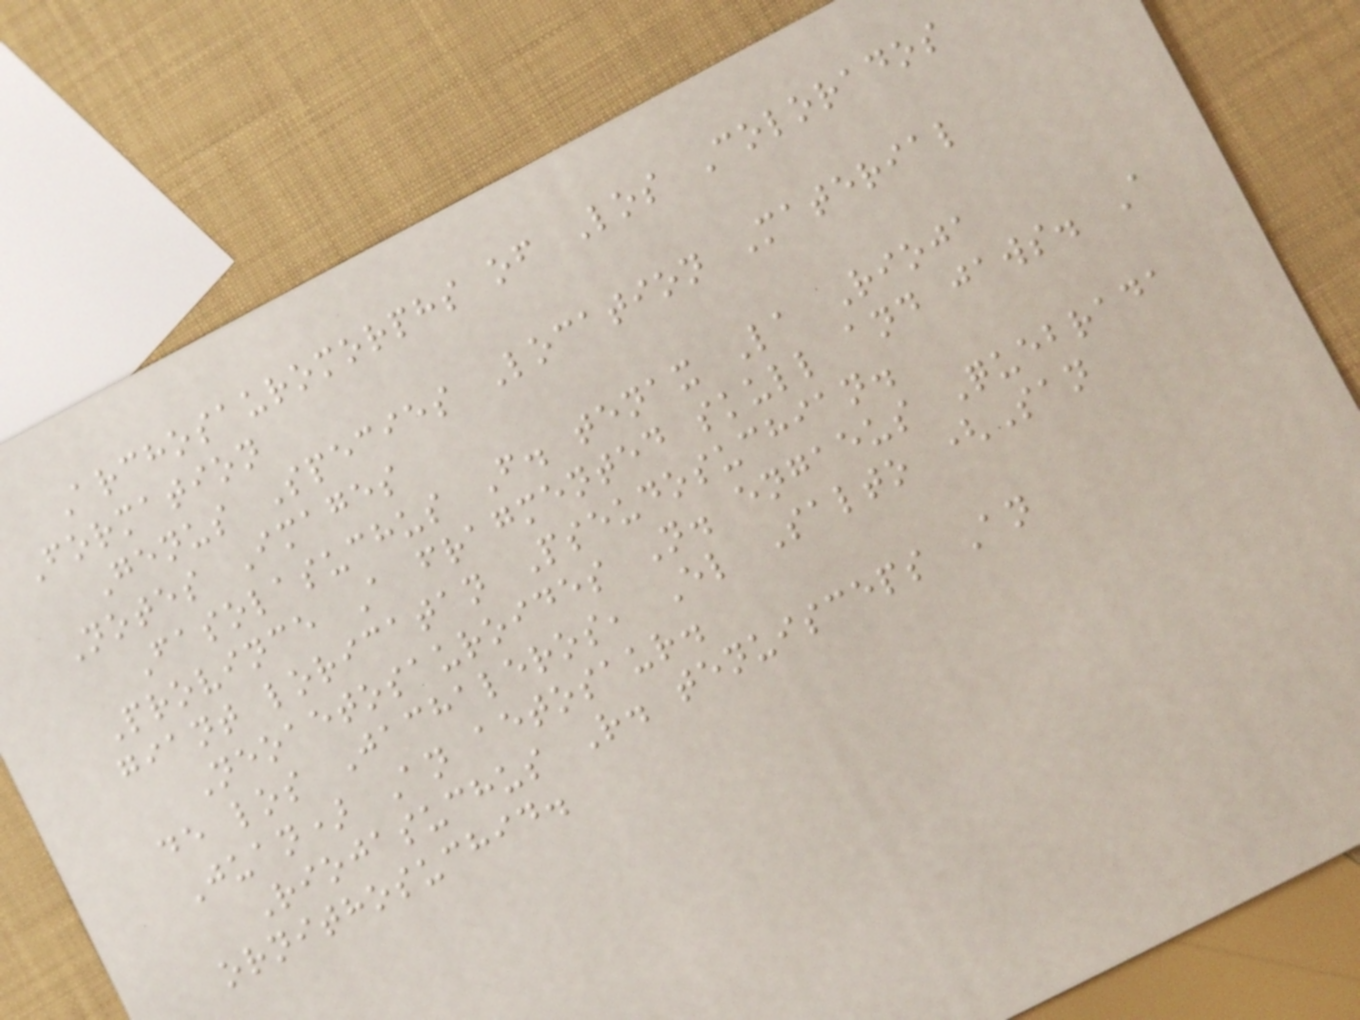Archosauromorphs of Los Colorados
Formation
Genus Species Location Material
Notes Images
Fasolasuchus F. tenax La Rioja
Province A fragmented skull and jaws. A
giant loricatan Pseudosuchian.
Neoaetosauroides N. engaeus Quebrada
de los Jachaleros, El Salto (San
Juan) An aetosaur.
Riojasuchus R. tenuisceps An
ornithosuchid.
